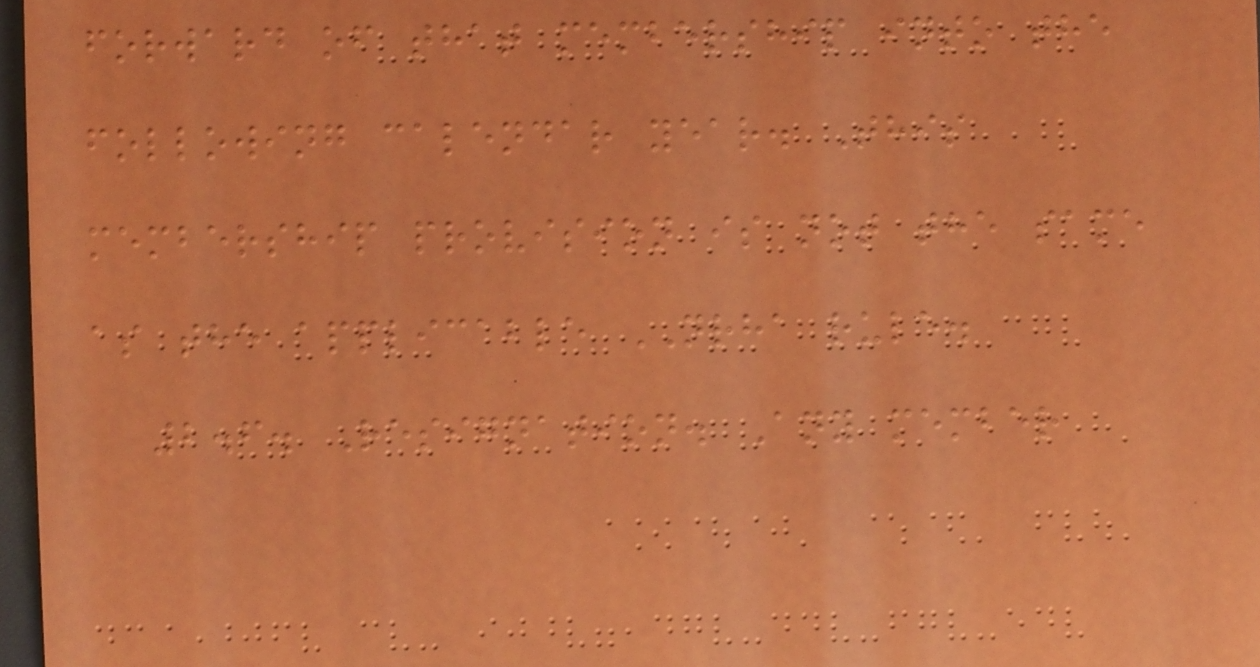forward of that membership into the
following calendar year. This
membership provision is not the same
as the applicable NRHA rule.
2.6. Resignation. Any member
